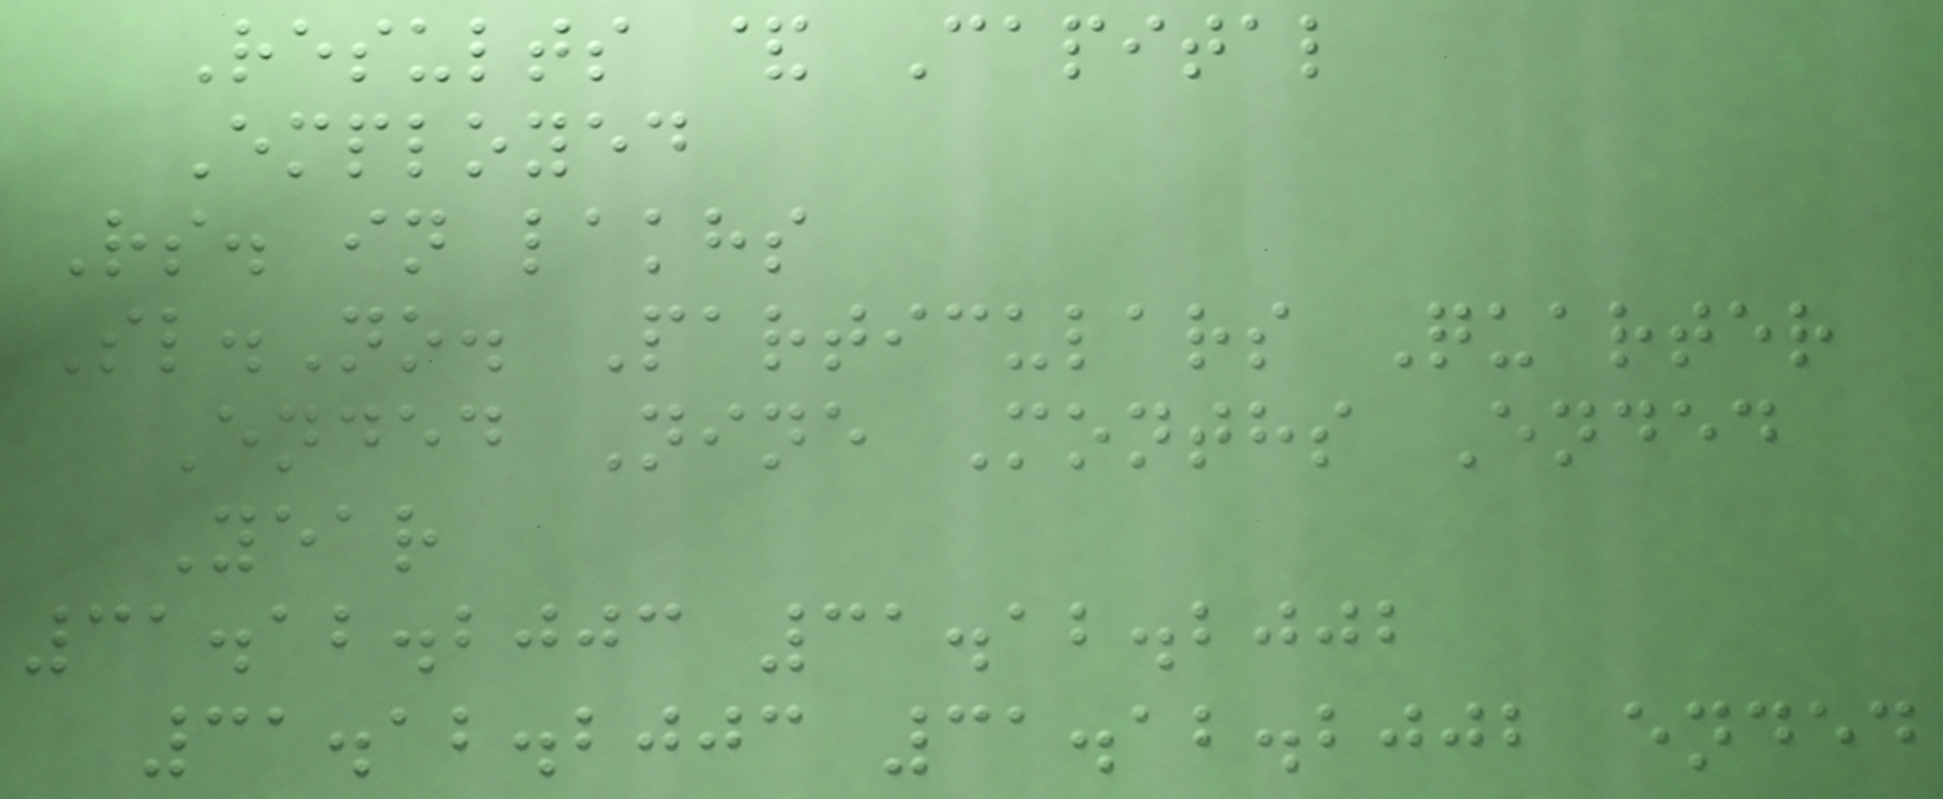Results & Capital
Employed
Rs. in lakhs
Sl.No. Particulars Quarter
Ended Nine Months Ended
Year
31.12.2003 31.12.2002
31.12.2003 31.12.2002 ended
